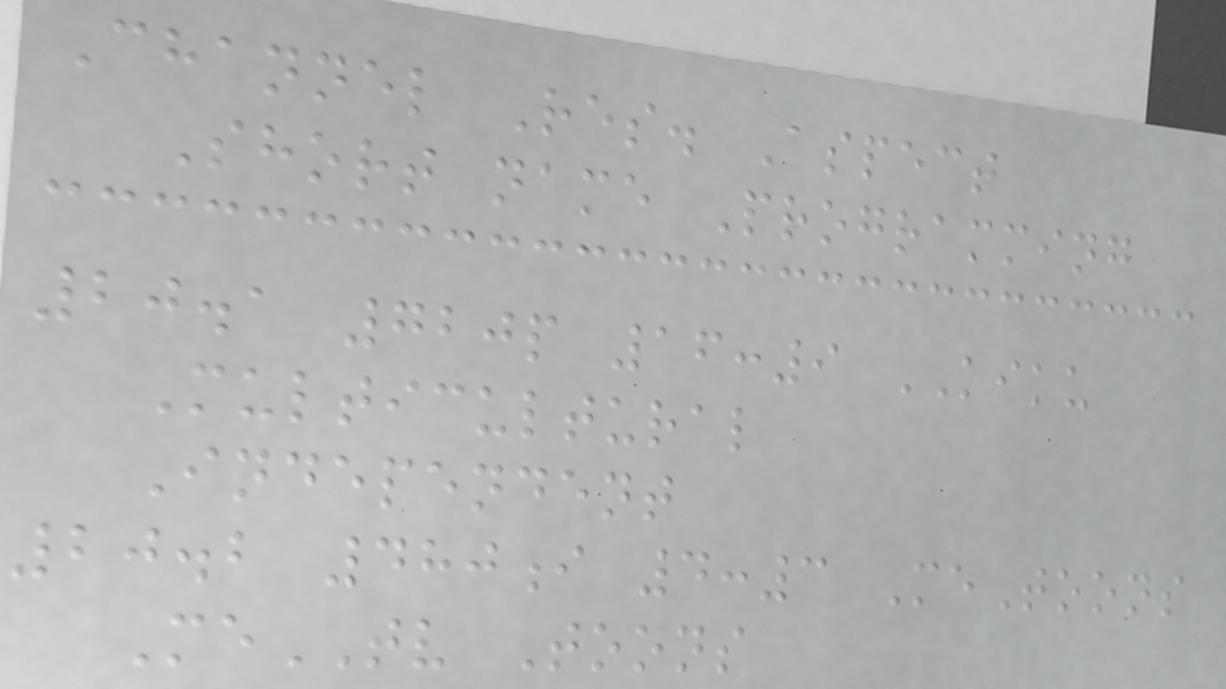Channel Res. Aspect
Short name Programming
20.1 720p 16:9 KIKU
Multicultural
Independent
20.2 480i 4:3 MeToons
MeTV Toons
